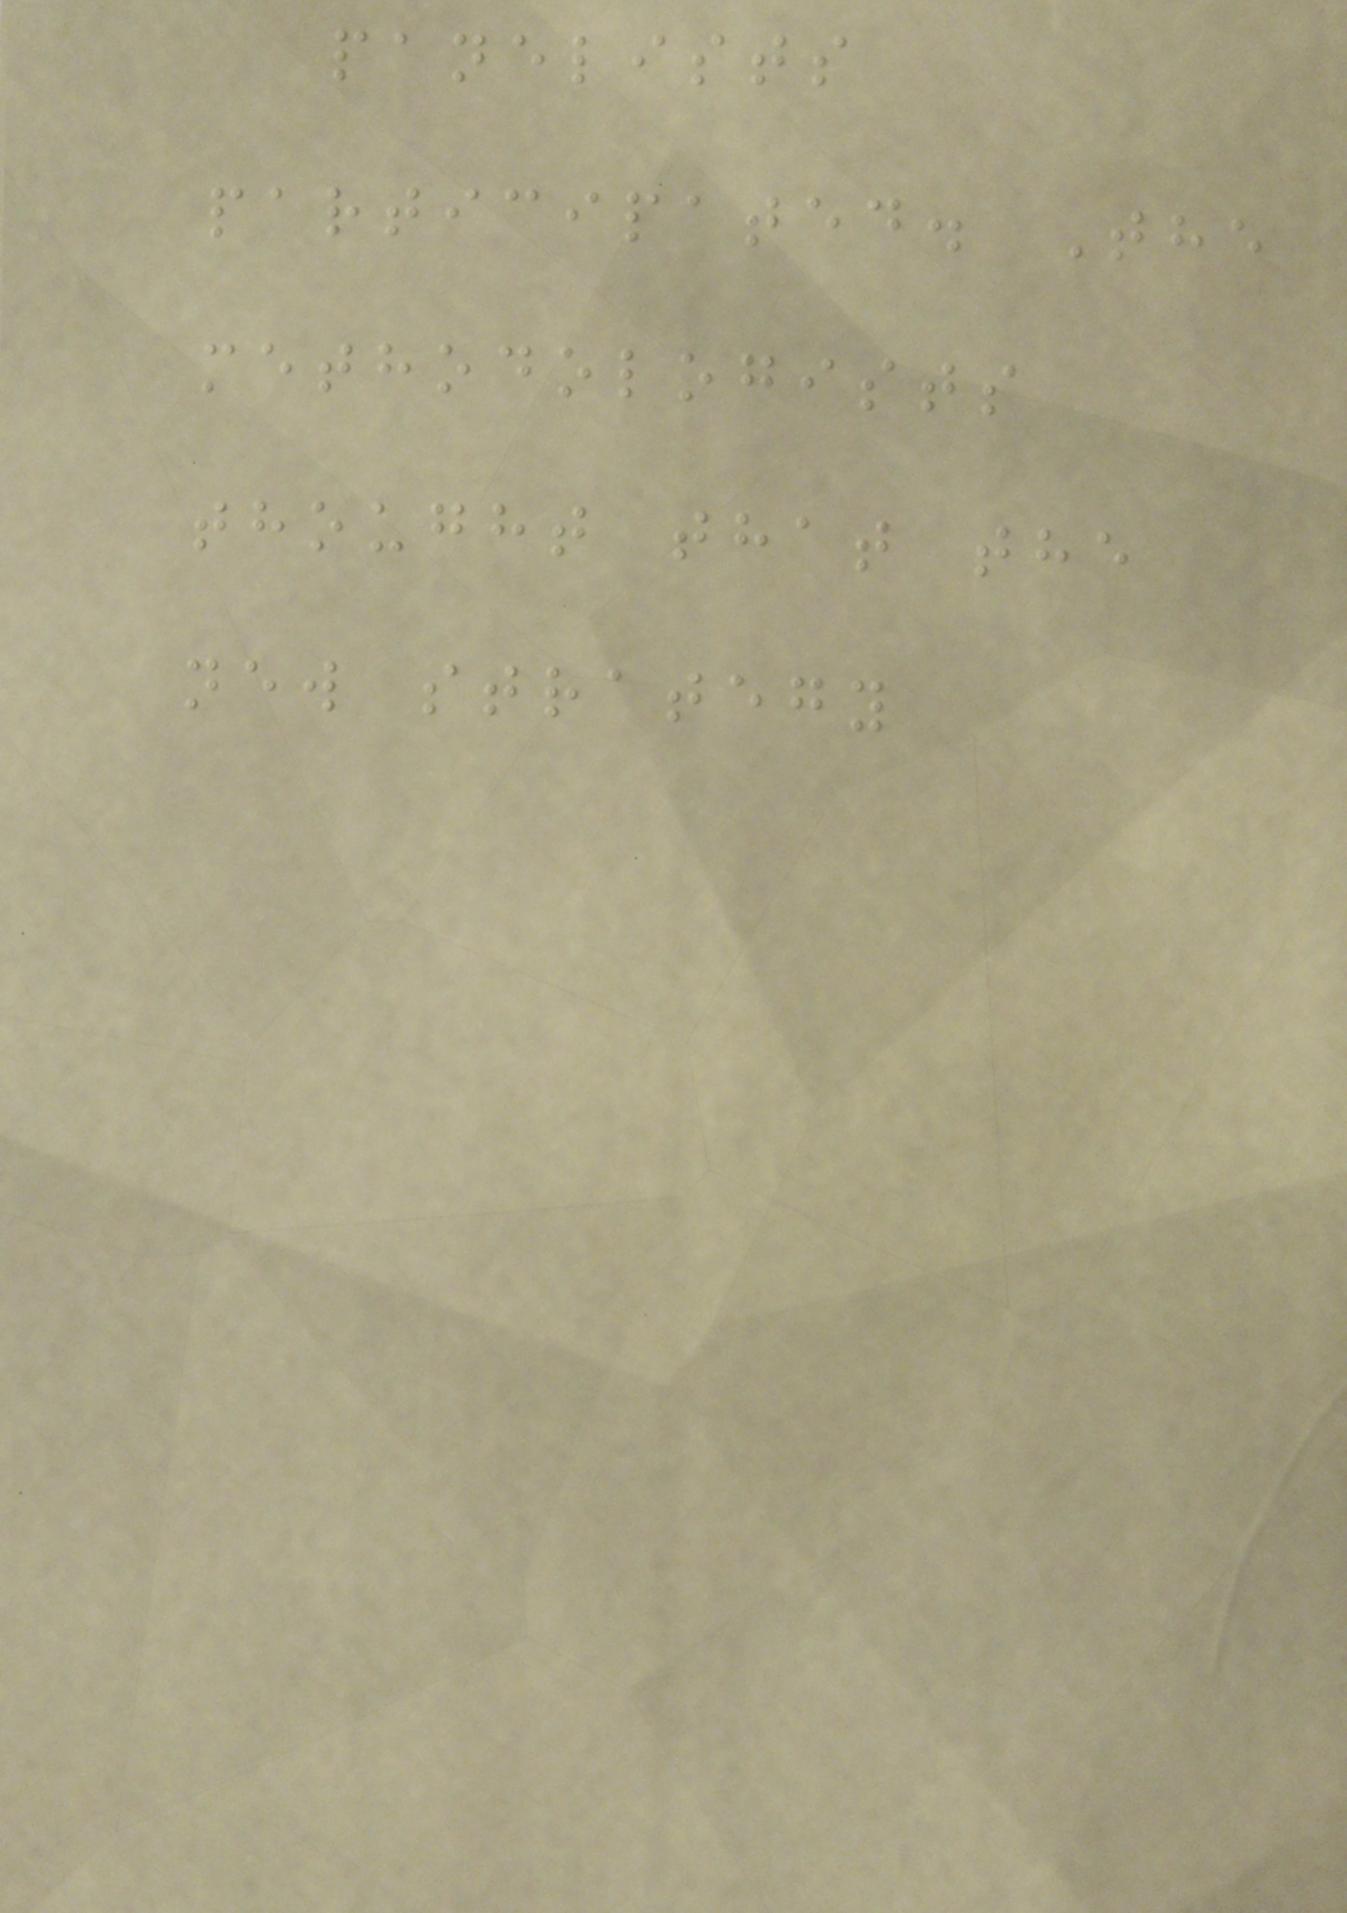panelists
participated. The
methodologists
thought that the
new strategy
